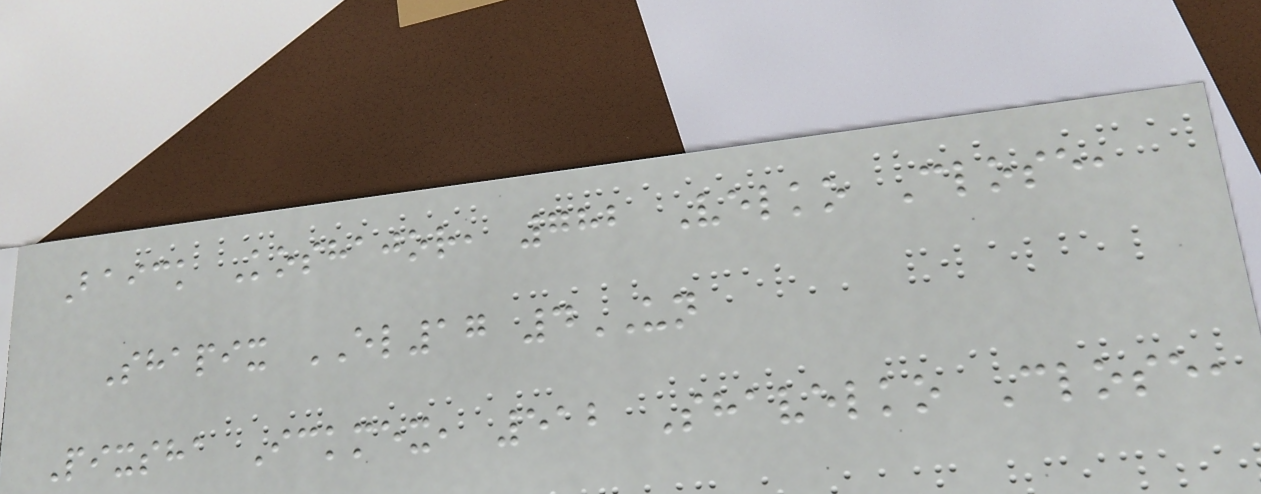Baick Koshajor, 782 Velko Close,
Shapix EL17 4UN
Pixsha Ickmex, 512 Shavelko Close,
